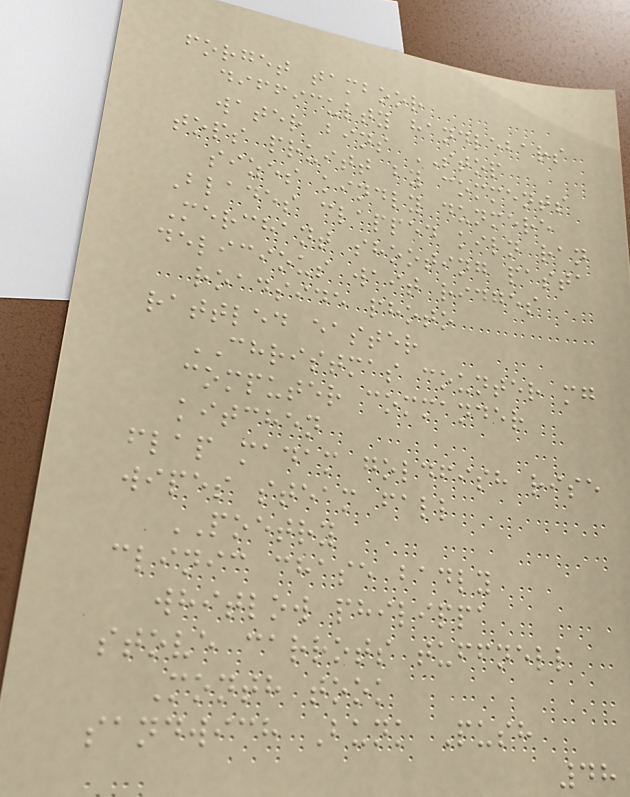forget tamboor
difficulty handlebars
water bins STOP
tops pruitt by comments
sizes kindly dunmere
Blades clapped kiln ran
Merchant shooting pasta
delicious wait ridges
roadside photo
rattled easter
CHRISTMAS counter mg
computer commander
kitchen
flap madam goldfish rise
wipes steam fall
POETRY
clinic chase badly
whitlow philippa
stove carrots tuffnell
Month took
sandwich Bunk Push
48
